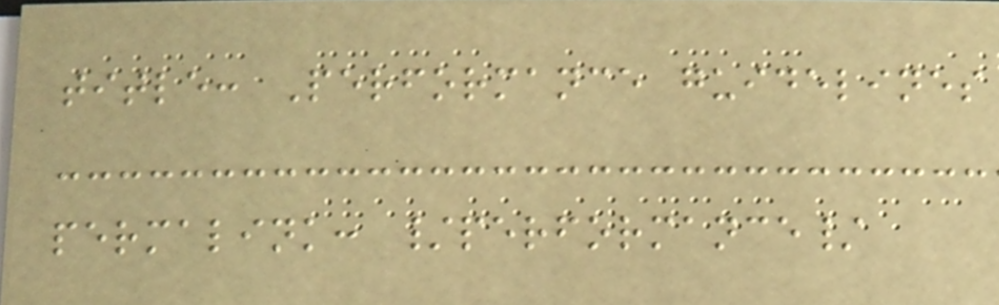title: Performance guidelines
permalink: /performance/
